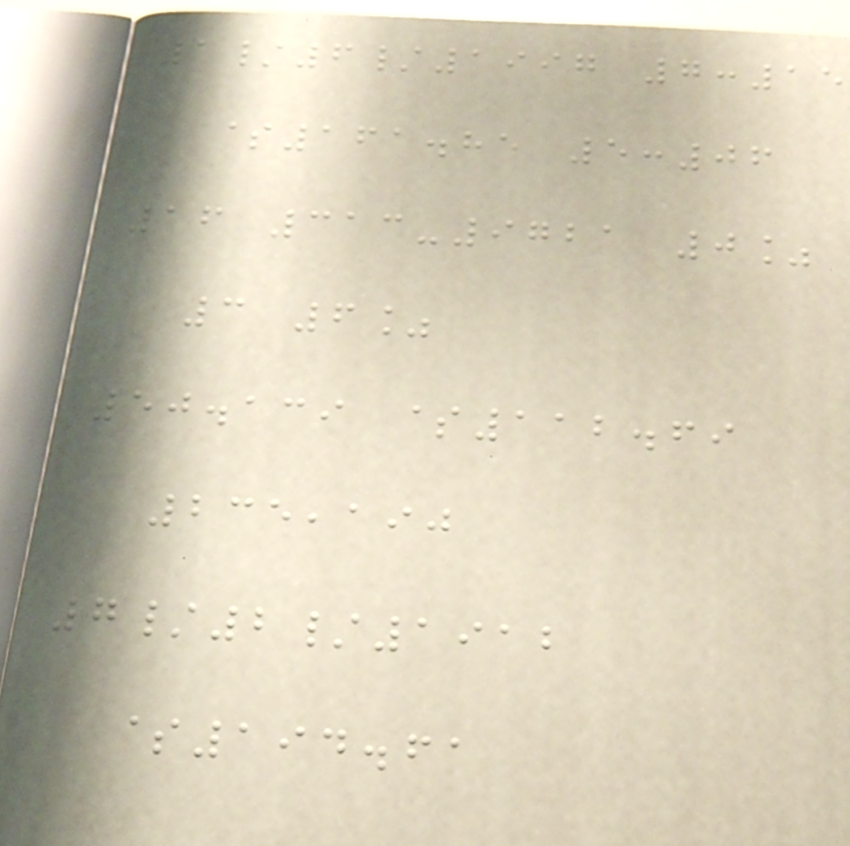1/6/1997 7:15
$161.85 5:06
16 313-9721 0%
3 6%
50.139 $112.69
235,190
7/2/1912
$194.61
